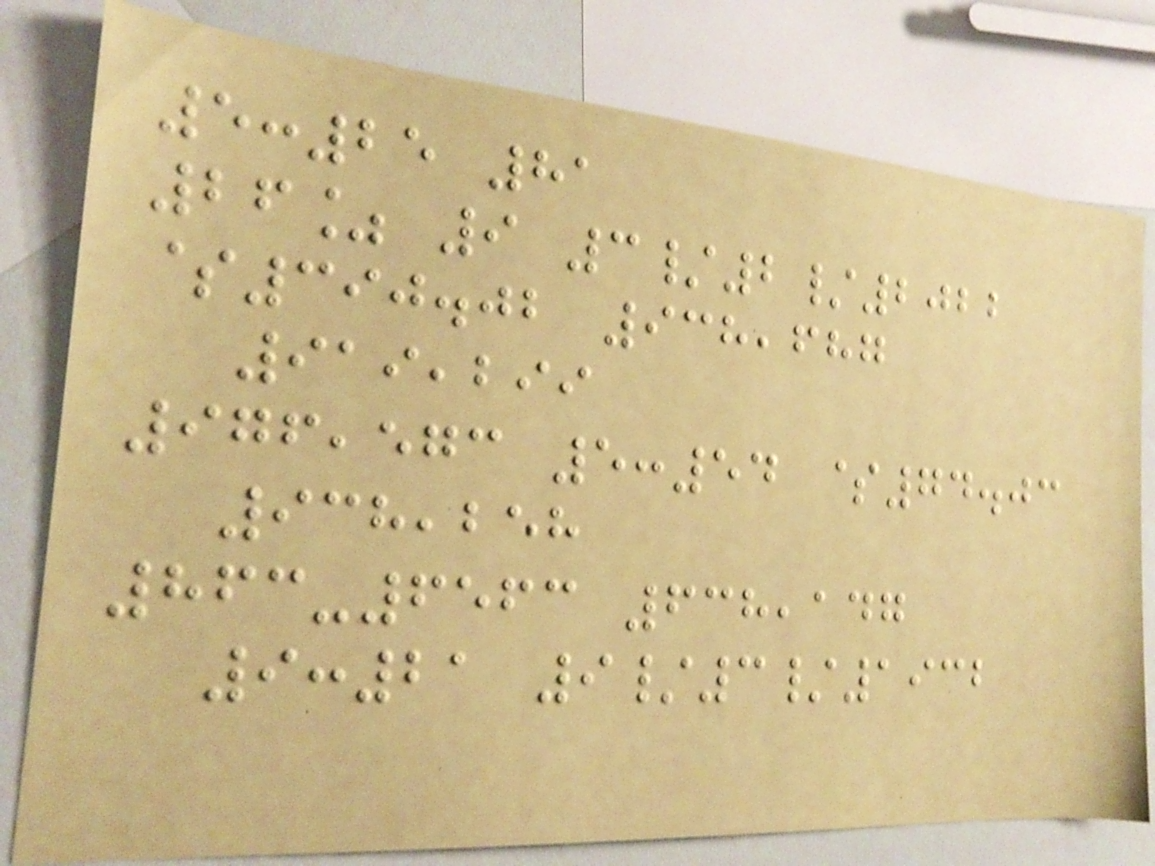5:25 81
26% 9 3/2/2022
$390.02 938,687
919,299
976,573 5:54 $74.03
938,258
863-6563 638,147
9:21 9/3/1932
